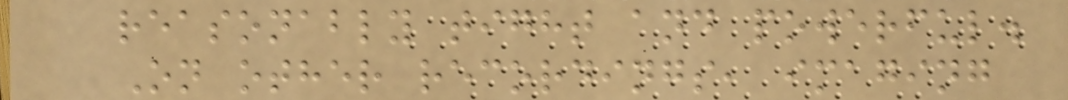reasonably tight and powerful.
On other recordings, imaging
